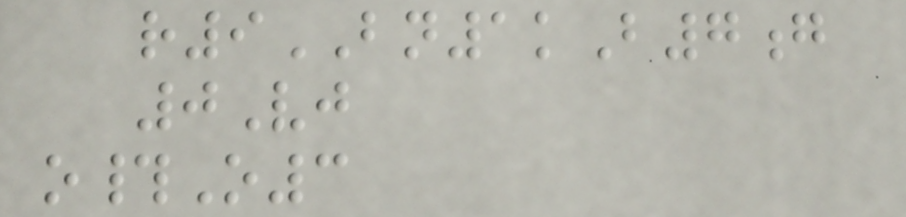r9BN1kB7g
0Vj
o#O3
